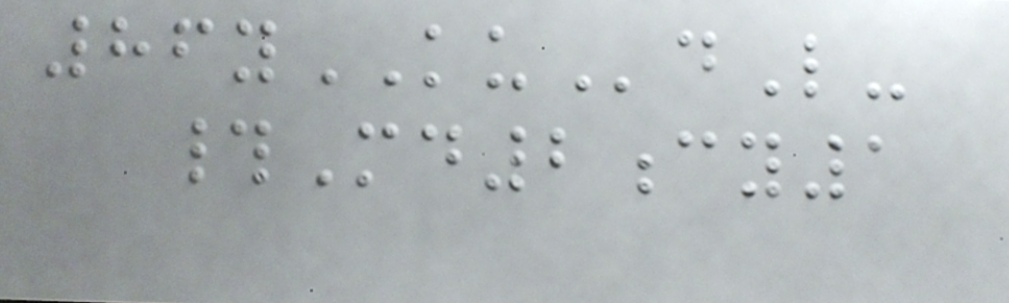86yKUdL-
#Md2cy1
